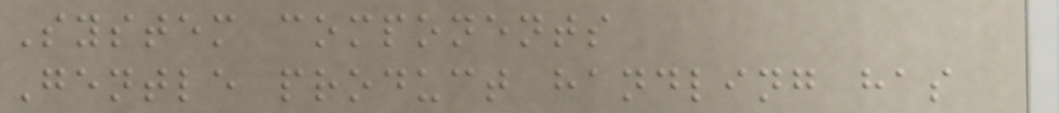System components
Gentle product handling has
